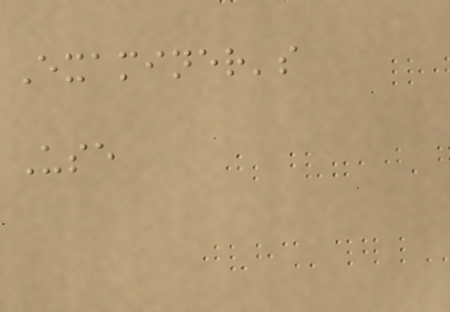Examiner's
Use
